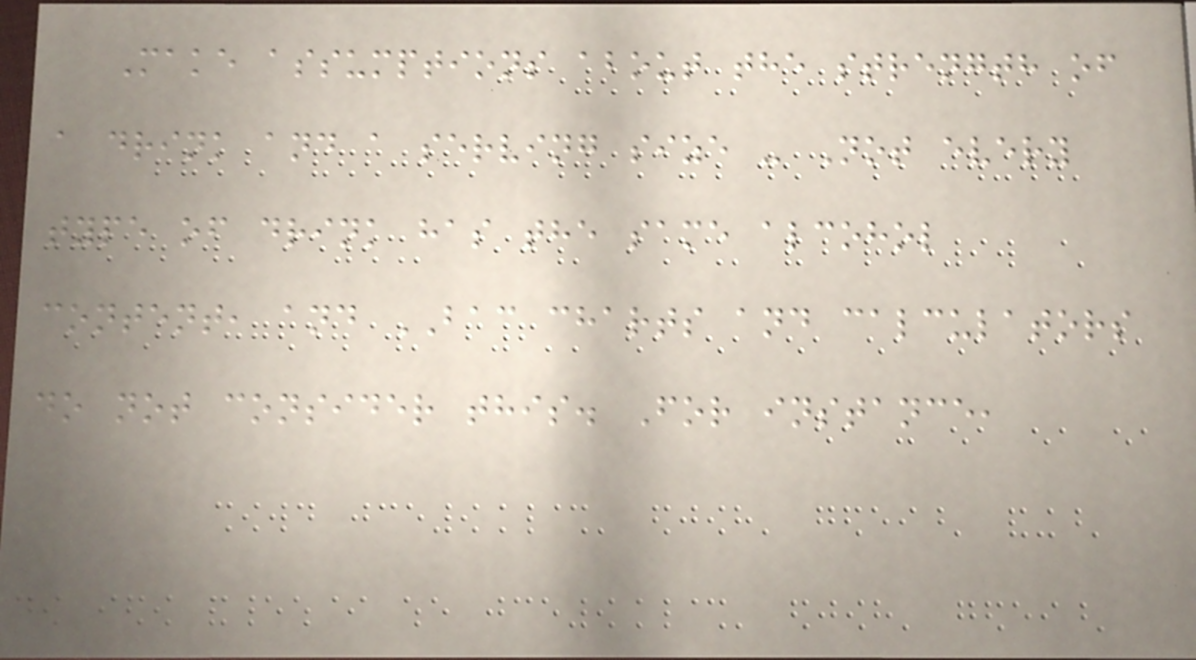Make assumptions about the strength of
a drink and a serving size - Not every
type of drink has the same alcohol
content, and BAC charts and calculators
do not consider this. For instance,
